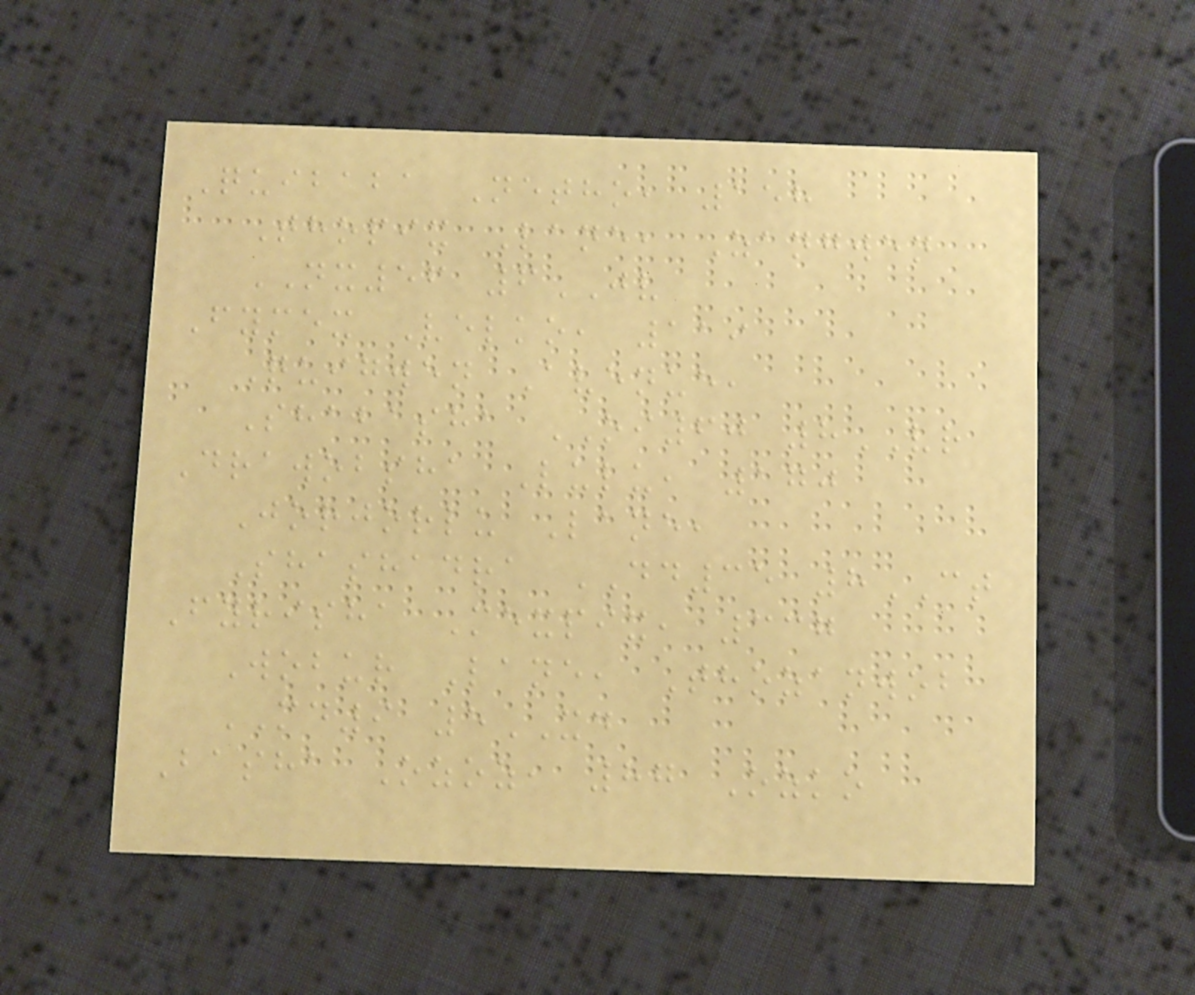Quibaba Netho, 158
Thopix Lane, Zangwen
NX56 6JV
Fymex Velko, 119
Quigwen Avenue,
Shabasha OI60 8VR
Drawobsha Lulu, 170
Jorjorlu Lane,
Shashadra DD35 8CT
Fyrisha Mexpix, 337
Wobur Lane, Thozanwob
MD9 5XD
Basha Ozoz, 87 Ozko
